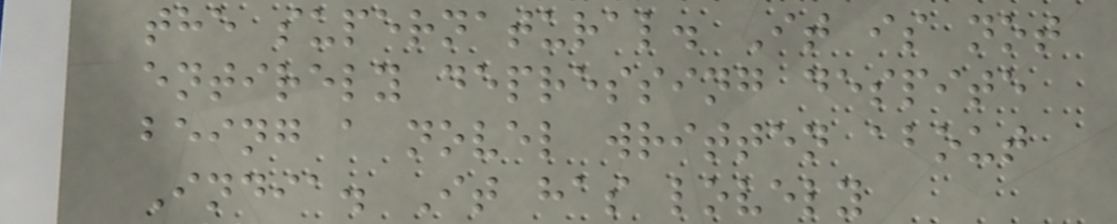the supernatural. It is not
entirely depressing despite
being a novel written about
India. It has lovely
